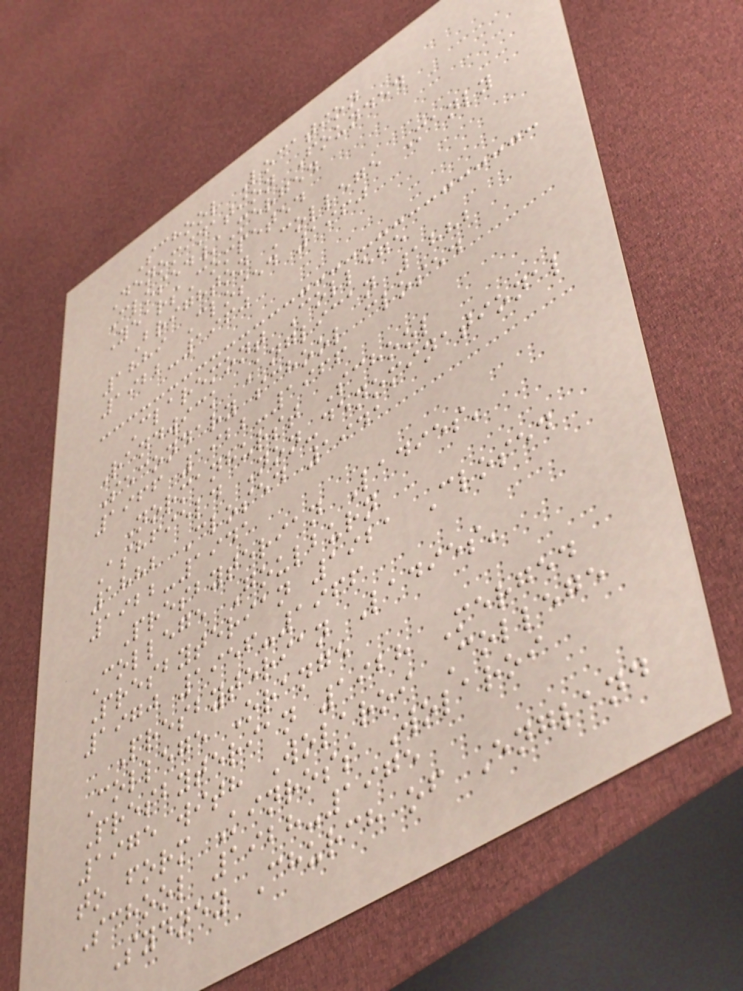School Location
Denomination Founded
Closed/Merged
YearsCompeted
Brighton College Manly
1889 Closed 1960
1922-1960
Claremont College
Randwick Anglican 1882
Secondary school closed
1966 1922-1966
Normanhurst School
Ashfield Non-denominational
1882 Closed 1941
1922-1941
Presbyterian Ladies'
College Goulburn
Presbyterian 1921 Closed
1970 1956-1966
Presbyterian Ladies'
College Orange
Presbyterian 1928 Merged
1975 with Wolaroi College
to form Kinross Wolaroi
School 1928-1975
Sydney Church of England
